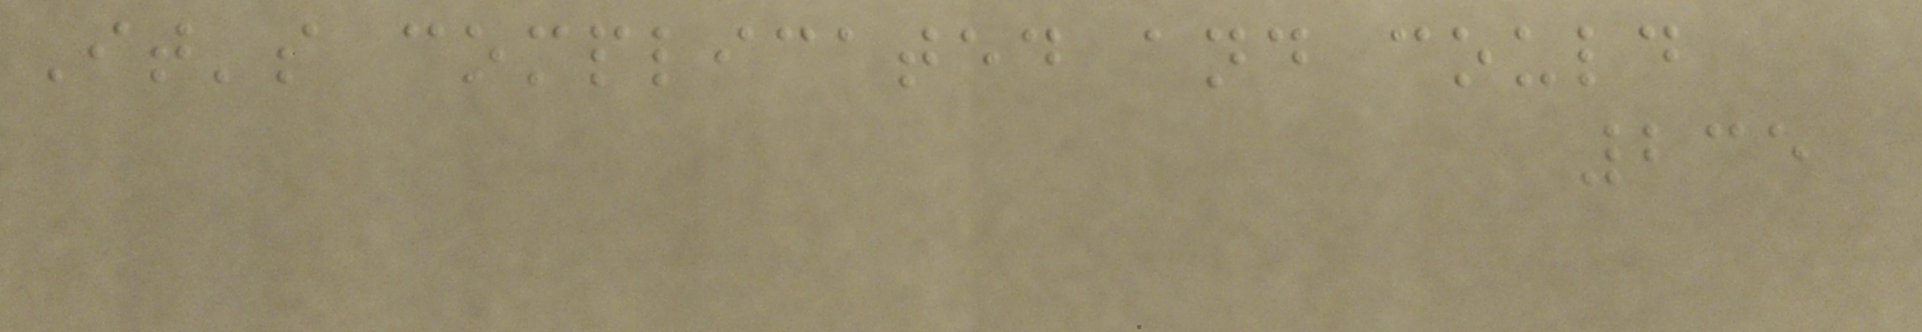It's complicated and could
235
